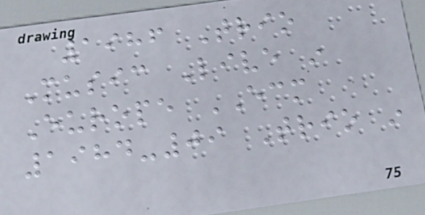1986 Trio
Music Live in
Europe ECM
1984-09 Trio in
